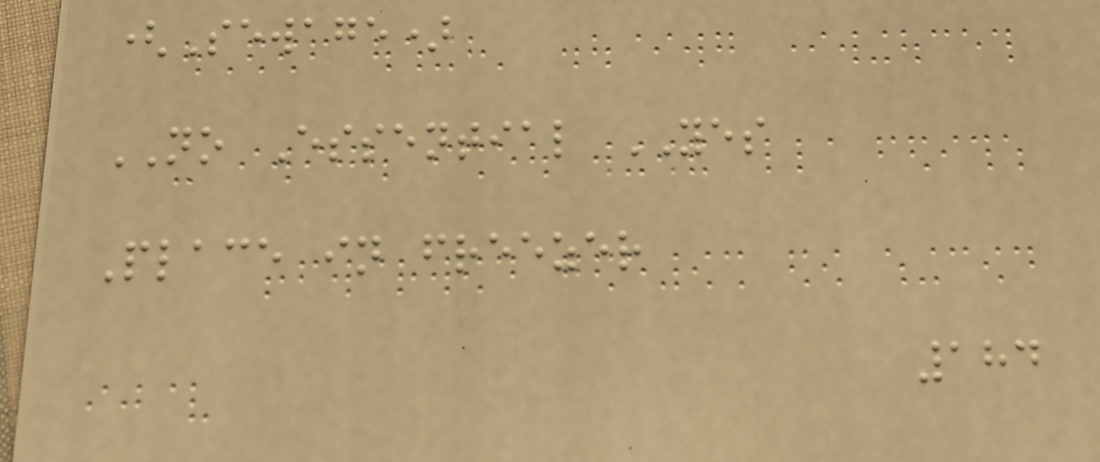(Sewage)
NO Essential YES
Place in freezer
184
